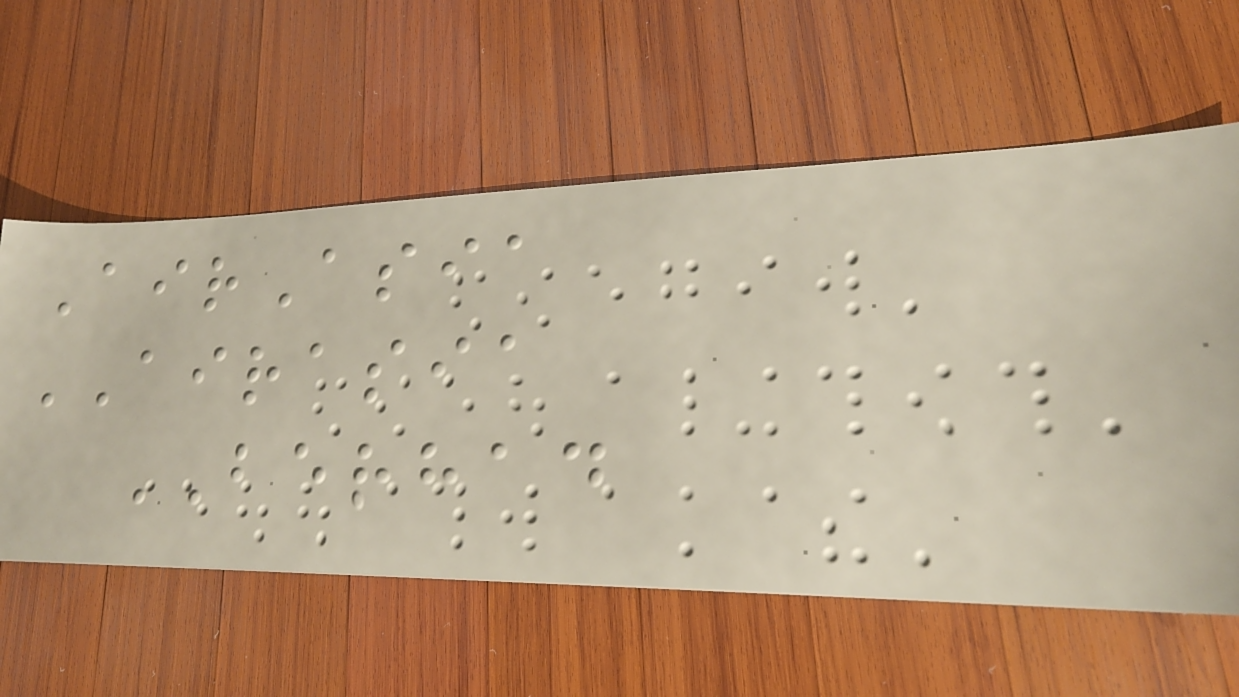AirAsia
AIRASIA
BERHAD
